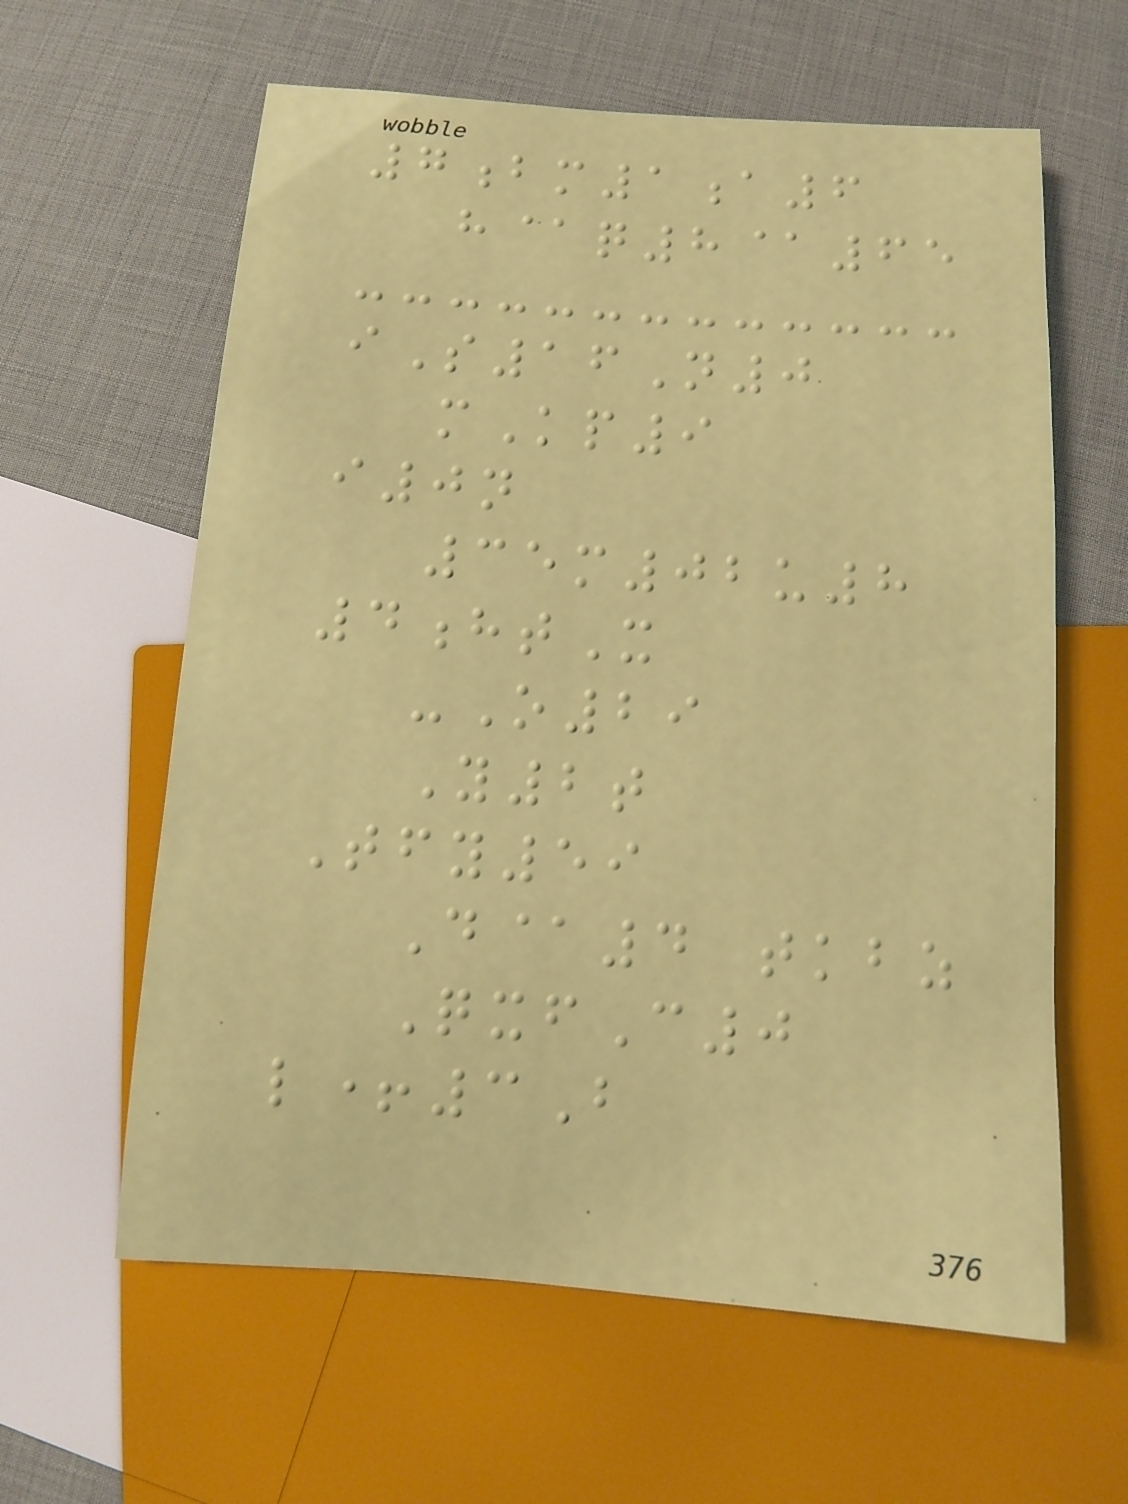7bm1a6
h@q8@65
iS16N0
mKp9
i0n
35m02u8
4htX
-O29
Y2t
Tfy59
D@4 tkbz
QxfC0
l+3B
